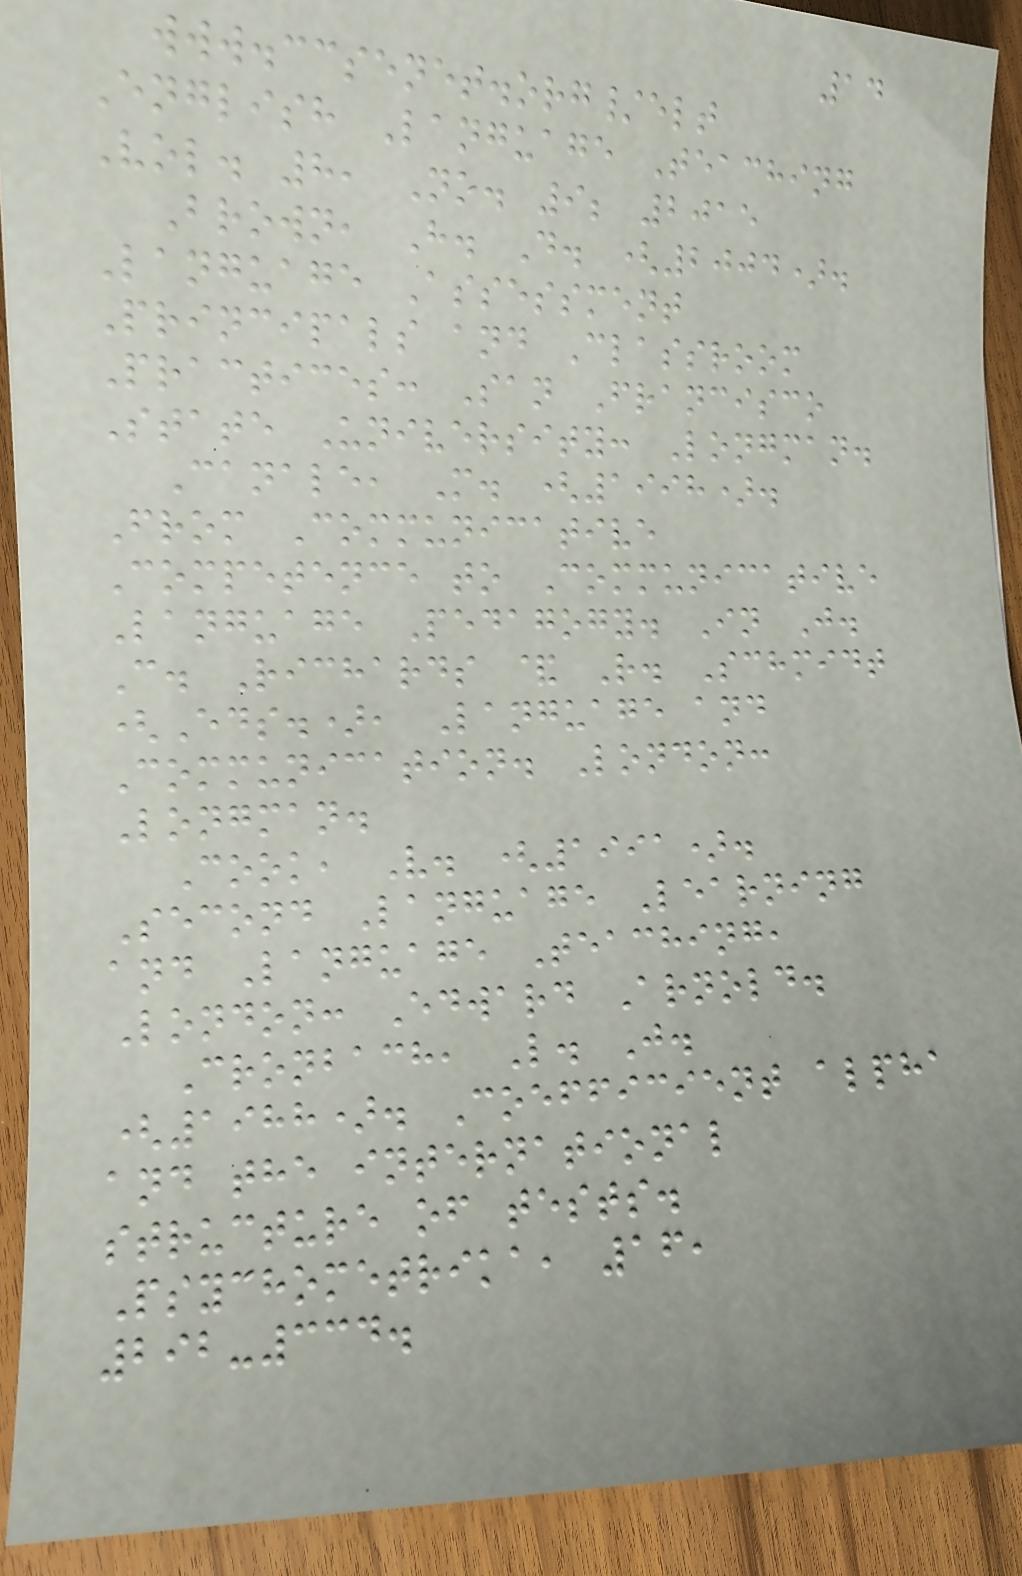14
www.ccsenet.org/elt
English Language Teaching
Vol. 8, No. 9; 2015
Brown, H. D. (2004).
Language Assessment
Principals and Classroom
Practices: San Francisco
State University: Longman.
Canale, M. (1998).
From Communicative
Competence to Communicative
Language Pedagogy. In J.
C. Richards & R. Schmidt
(Eds.), Language and
Communication. London:
Longman.
Cook, V. (1991).
Second Language Learning
and Language Teaching,
London: Edward Arnold.
Cronbach, L. J.
(1988). Coefficient alpha
and the international
structure of tests.
Psychometrika, 16,
292-334.
